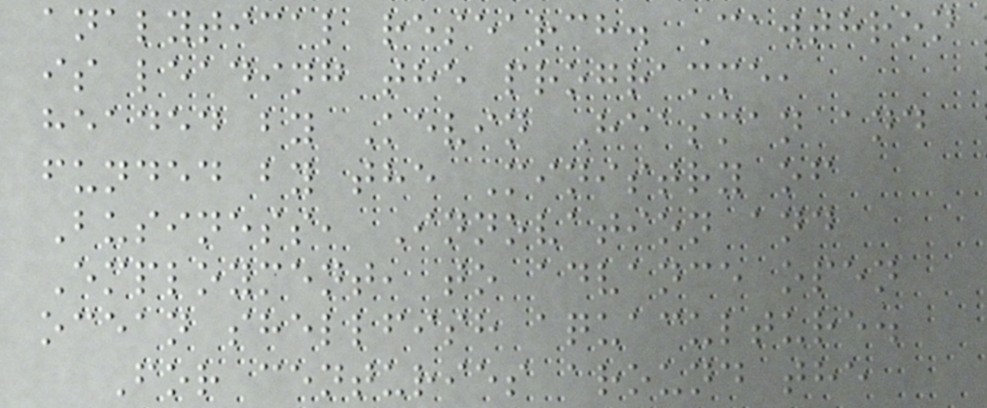analytical research. Cawthron
is leading the programme,
headed by Kevin Heasman and
funded by the Ministry of
Business, Innovation and
Employment, to advance open
ocean shellfish aquaculture.
For centuries around the
